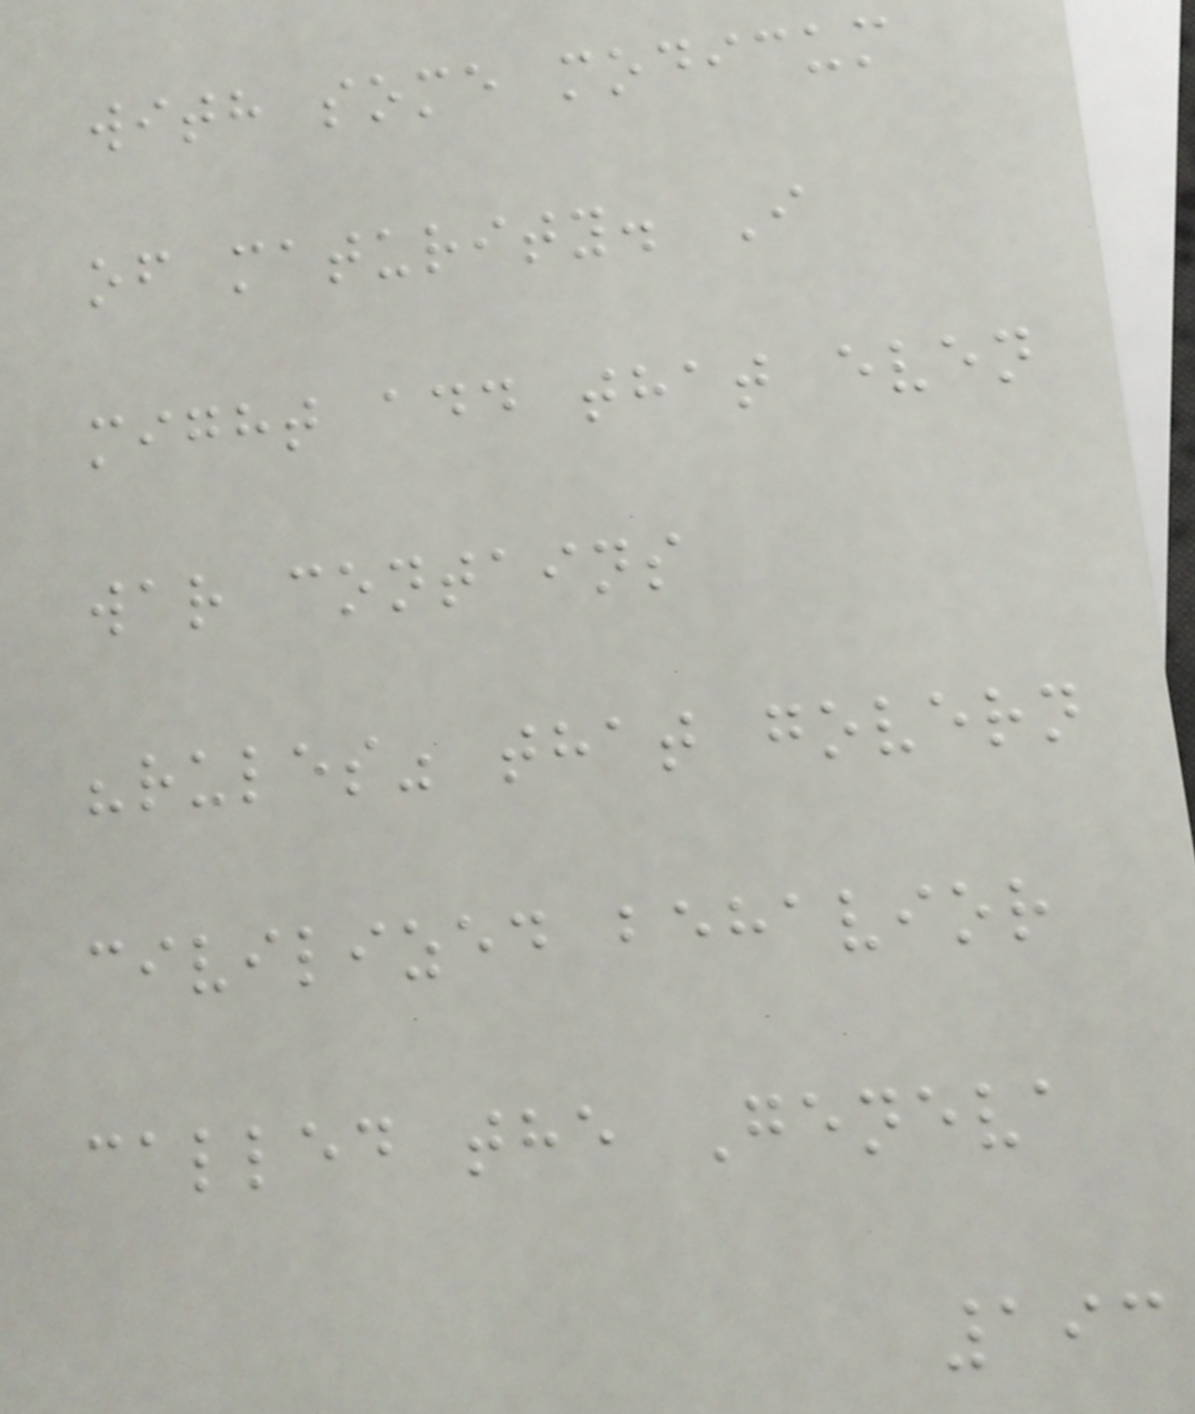with some modicum
of maturity. I
might add that even
war contains
"rules" that govern
civilized behavior
called the Geneva
193
